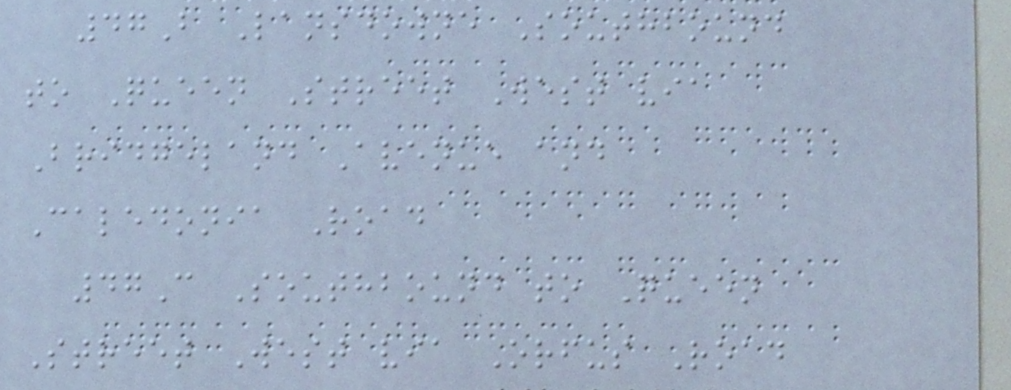47B Lansdowne Southbound
to Queen Street West via
Bridgeland Avenue and
Caledonia Road
47C Southbound to Queen
Street West via Orfus Road
